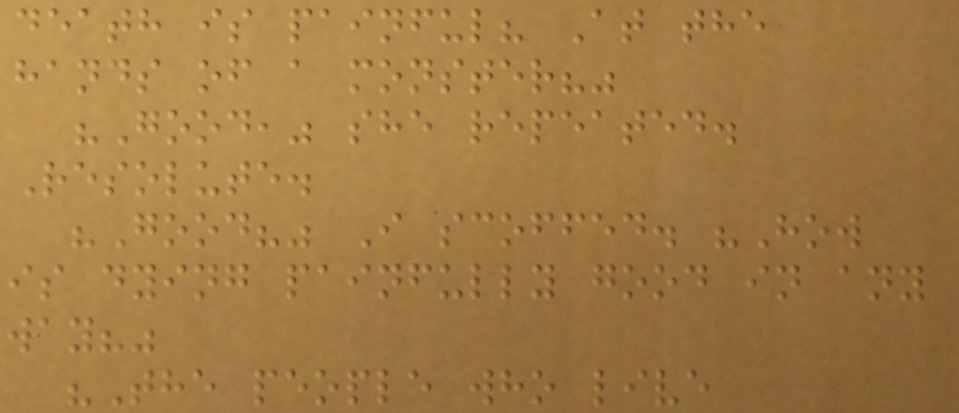death is painful? At the
hands of a monster?"
"Good," she repeated.
Resolute.
"Good?" I scoffed. "How
is dying painfully good in any
way?"
"The people who live
